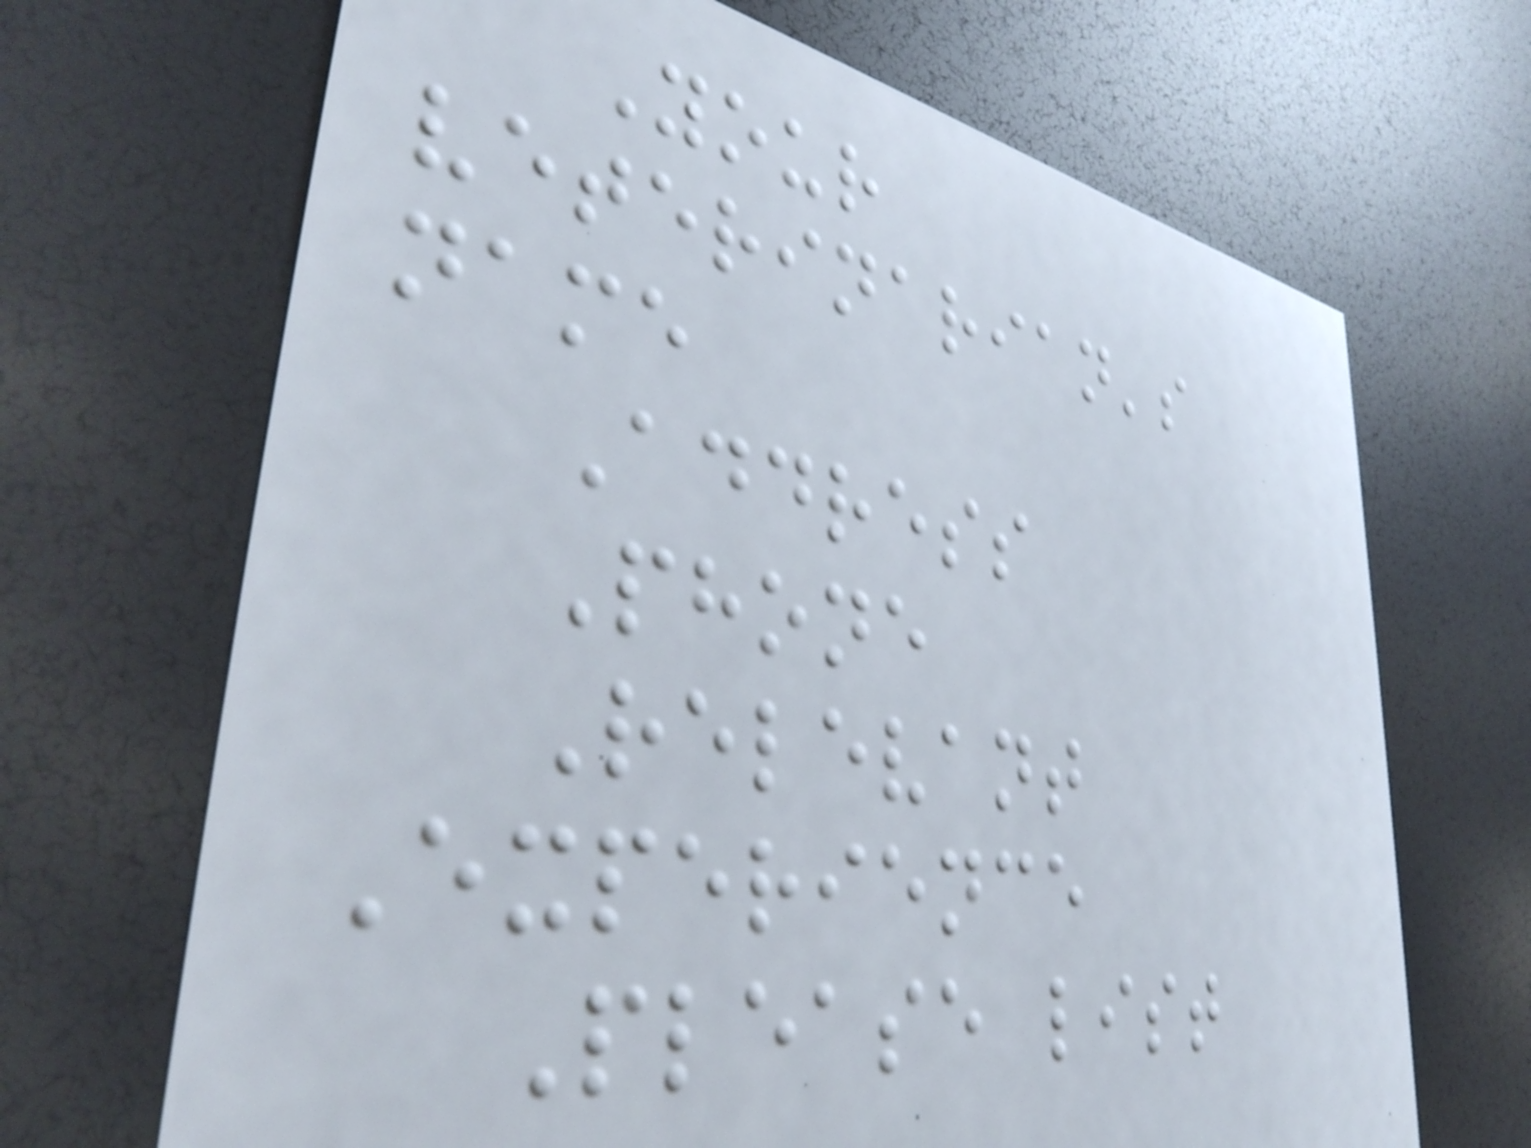Your
veterinarian's
name
Address
Phone
Relevant
Experience
Please list
